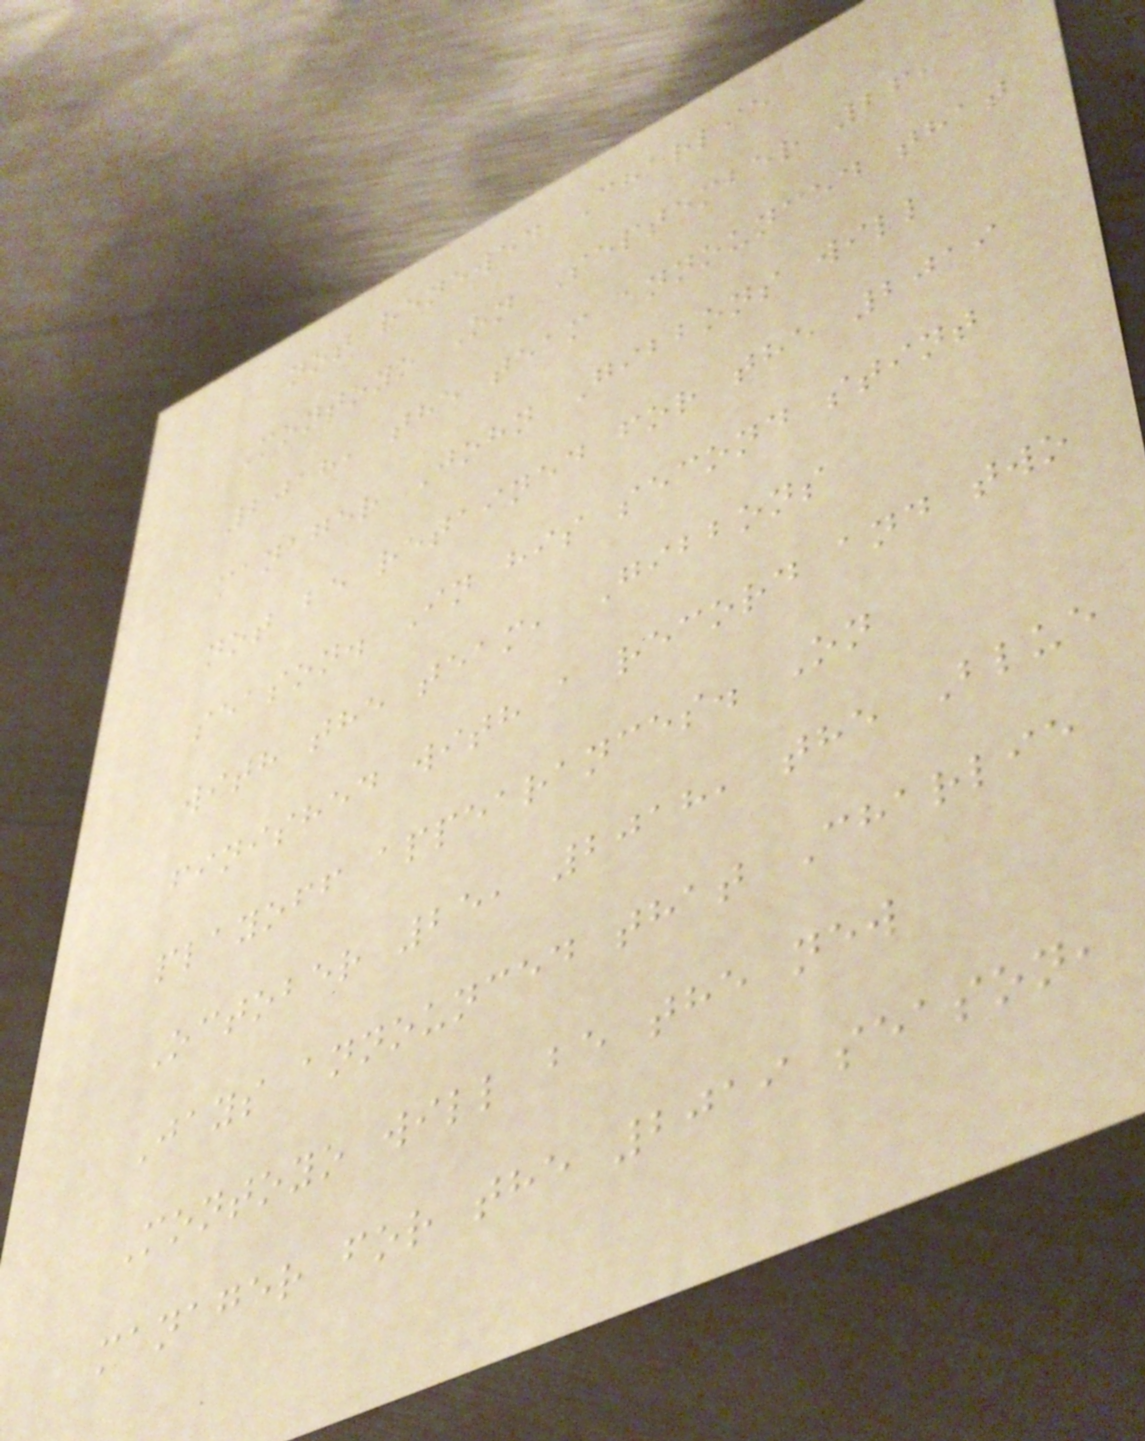not renewed Charlie
Montoyo On September 26,
2018, the team announced that
manager John Gibbons will
not be retained for the 2019
season. In his second stint
with the team, Gibbons
finished with a record and two
playoff appearances. On
October 25, 2018, the Blue
Jays announced that Charlie
Montoyo will be the new
manager for the 2019 season,
